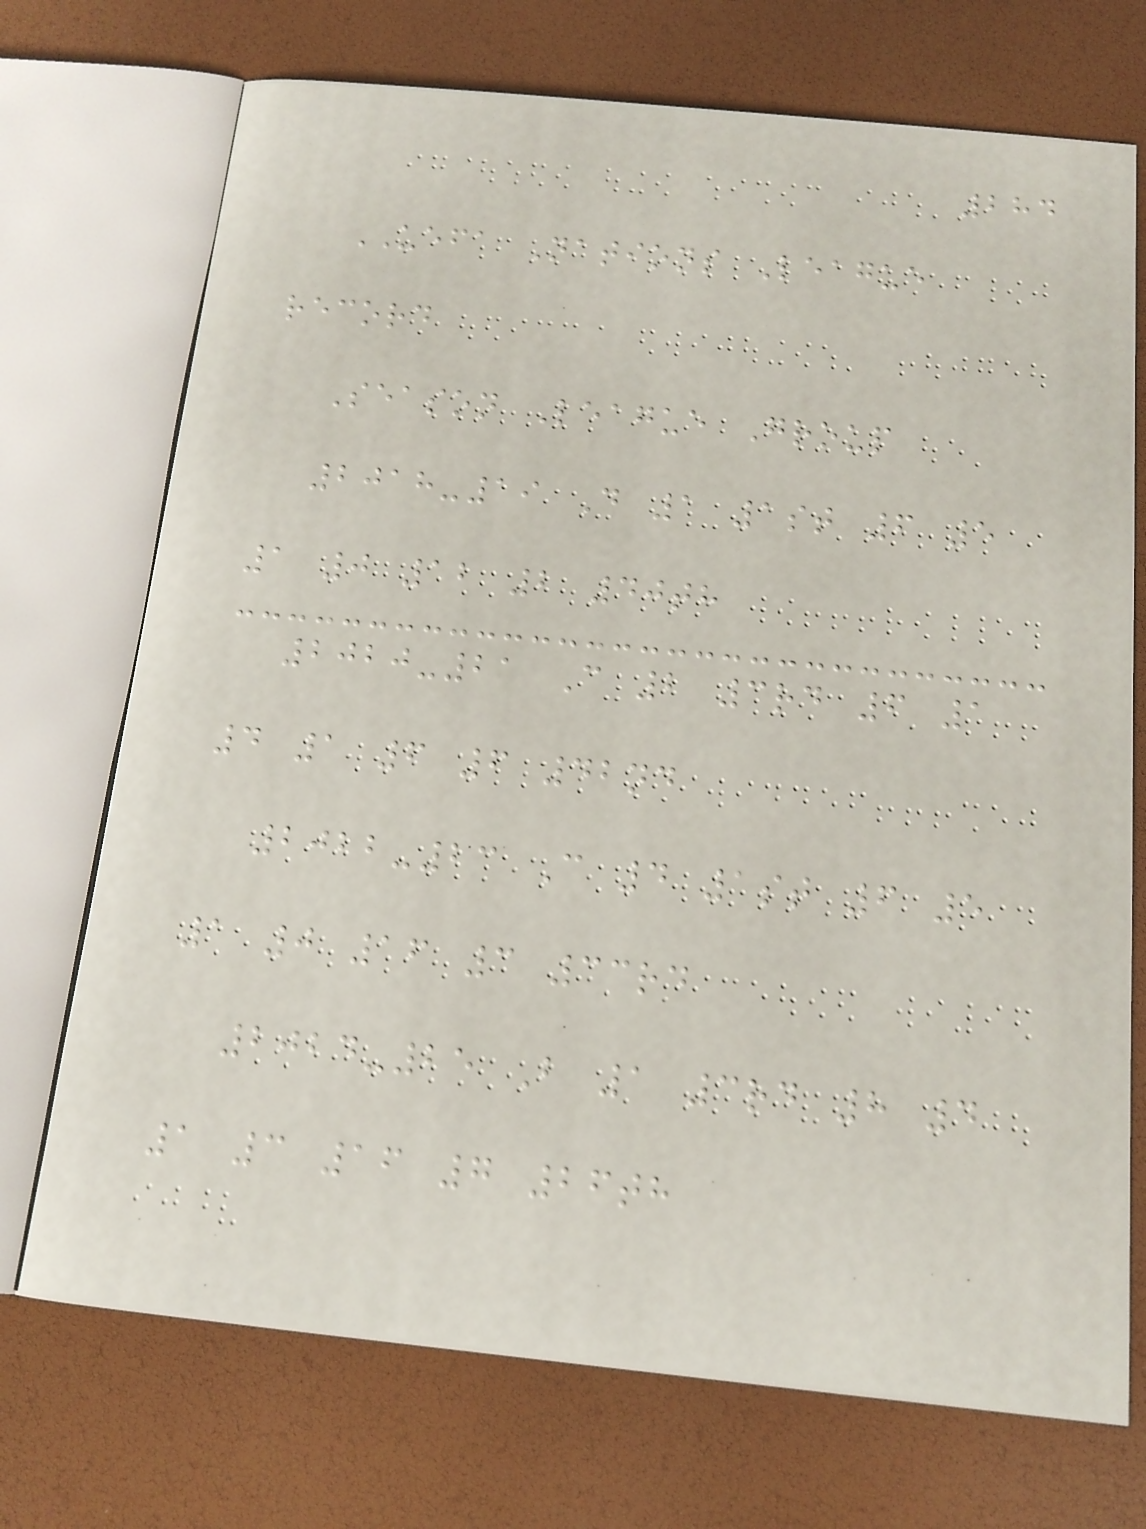284
UEFA Nations League
record
Season League Group
2018-19 D 1 1st 6 5
1 0 12 2 40th
2020-21 C 2 3rd 6 1
4 1 6 6 42nd
2022-23 C 4 1st 6 5
1 0 16 3 33rd
2024-25 B 1 3rd 8 4
1 3 16 7 26th
